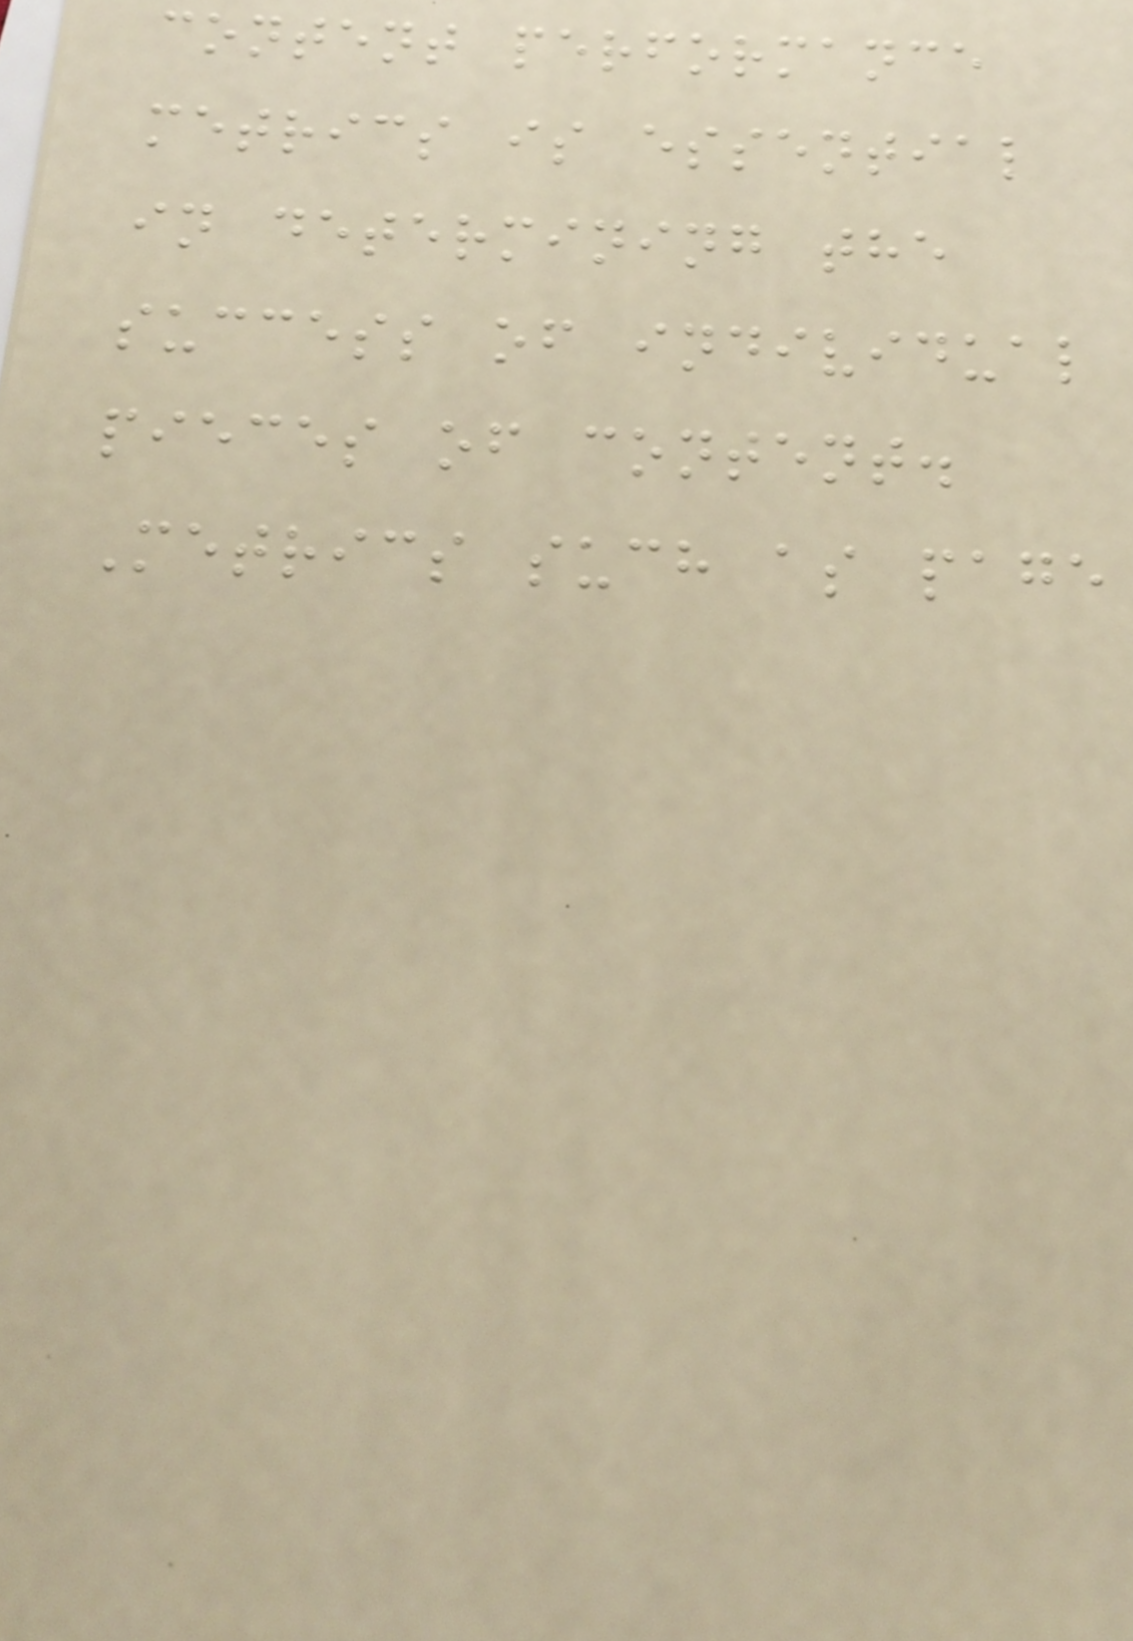content performance
metrics is essential
in determining the
success of individual
pieces of content.
Metrics such as page
